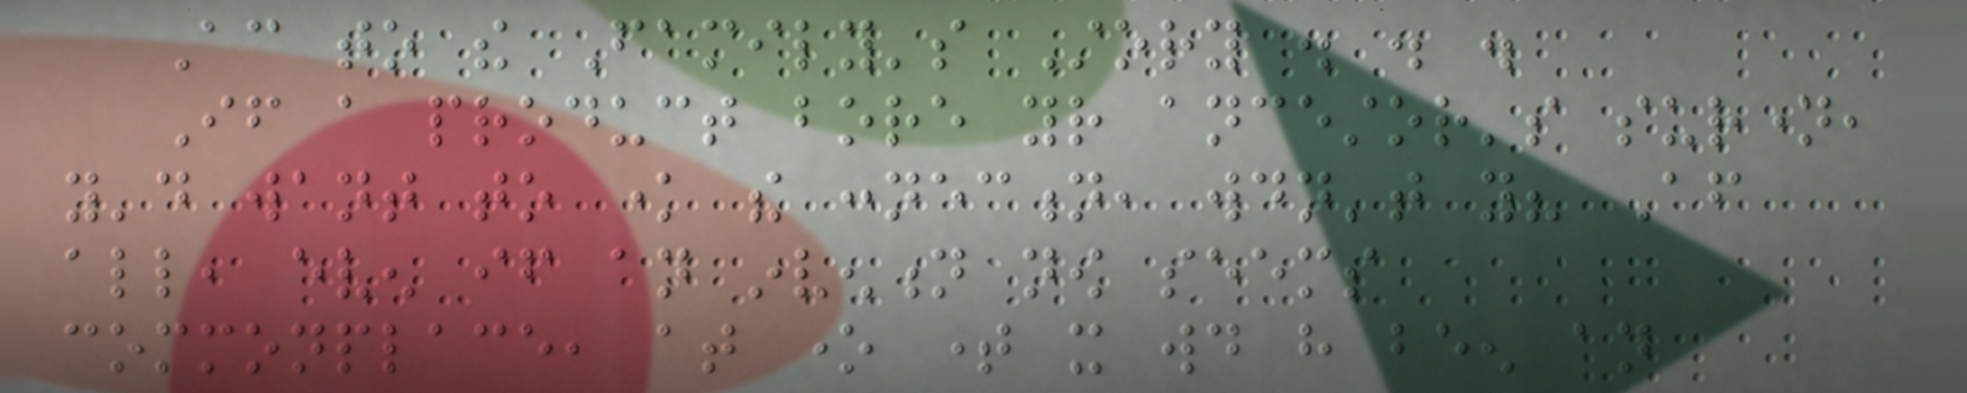According to the Family's Story . . .
If a product bore your ancestor's surname,
you'd want to know the connection, wouldn't you? After
all, even if an invention now seems
commonplace, at one time it would have been an
